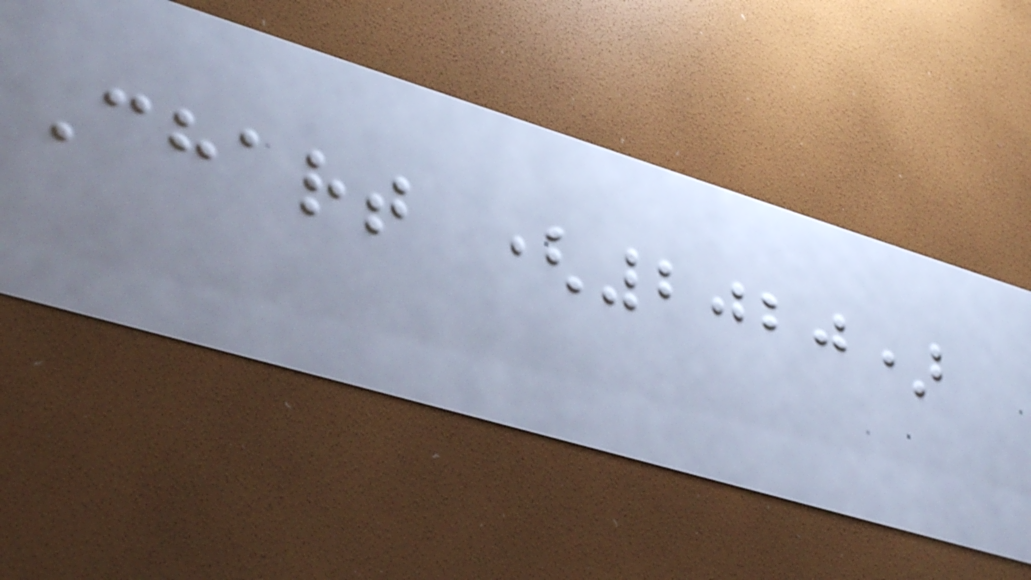Chart (2020)
